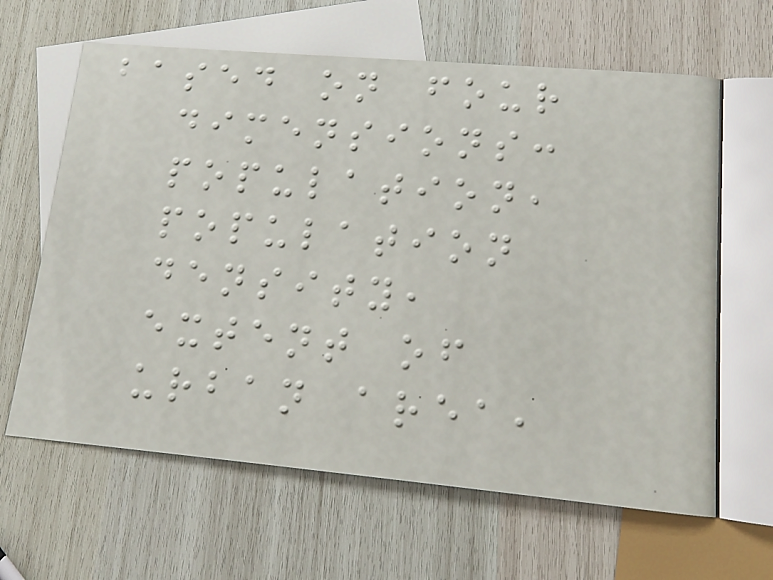based on four
dimensions:
population,
population
density,
extent of
urban area,
